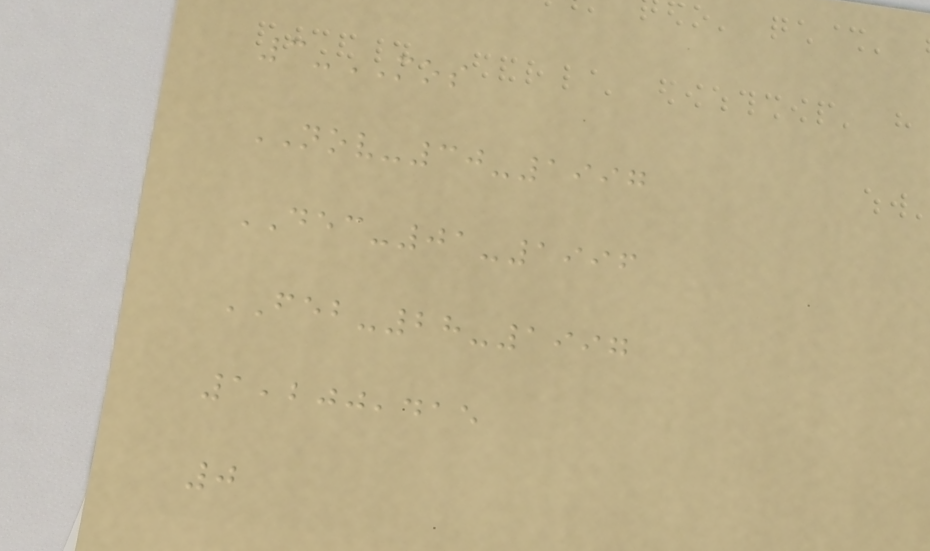3-MOS
NOV-30-1997
DEC-01-1996
FEB-28-1997
1,200,415
0
